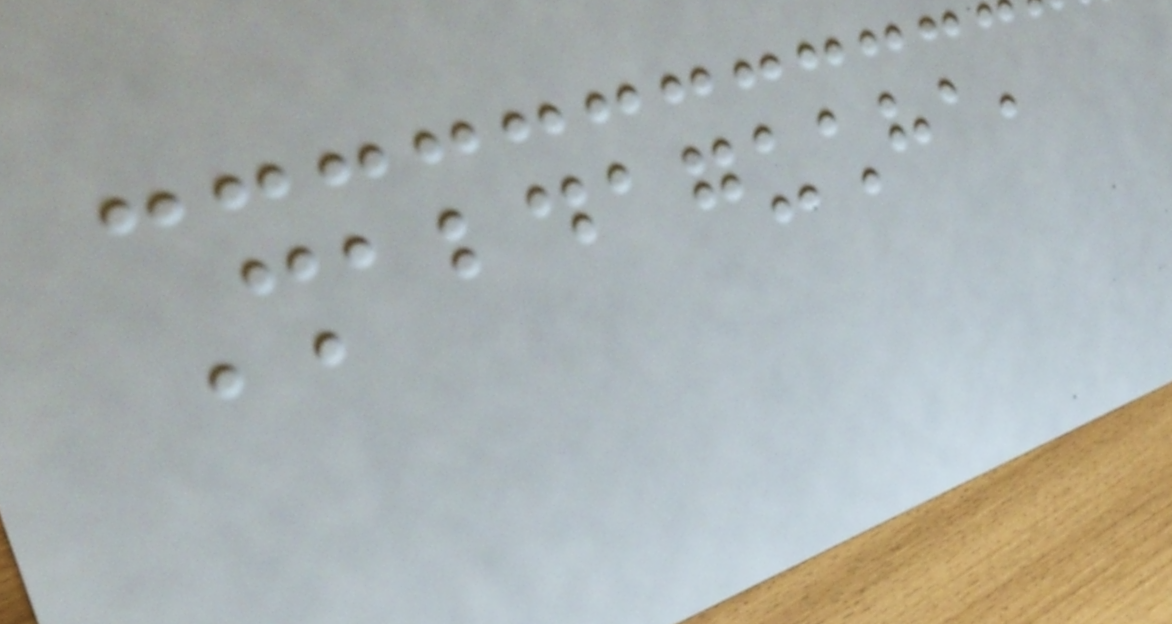Shabdaguchha,
